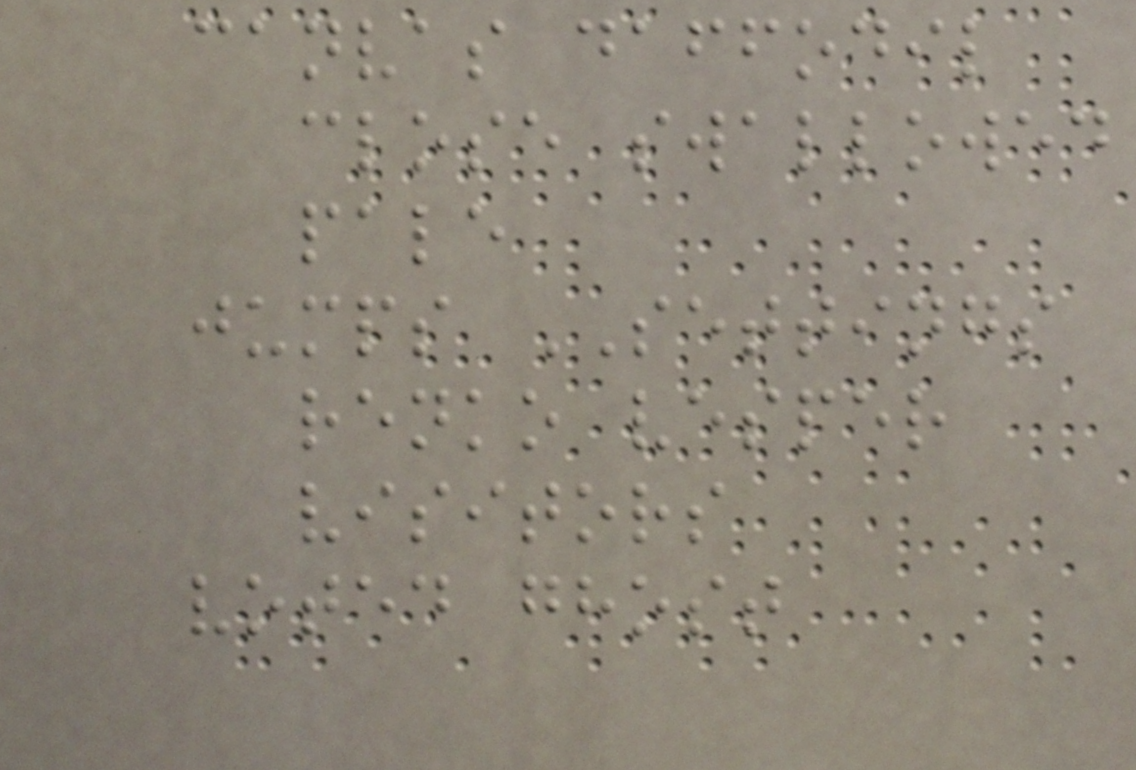canvas daffodil
close swallowed
pale
jumps SETTINGS
renko vesper
visitors
voted ghost
